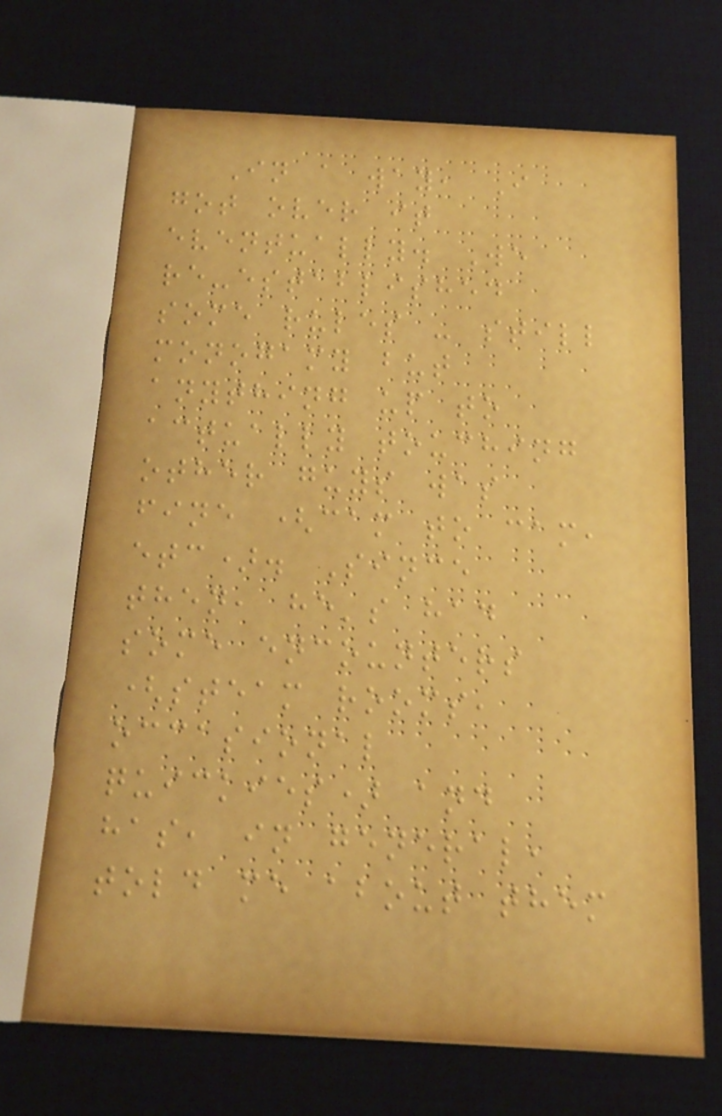In a way, I
got over it
eventually. We
re-established
some rules - still
monogamy but
anything up to
actually touching
other guys was
fine (cam to cam,
etc). Since
then, he's had
some encounters
(steam rooms,
occasional
quickies) and
has, in general,
told me about them
